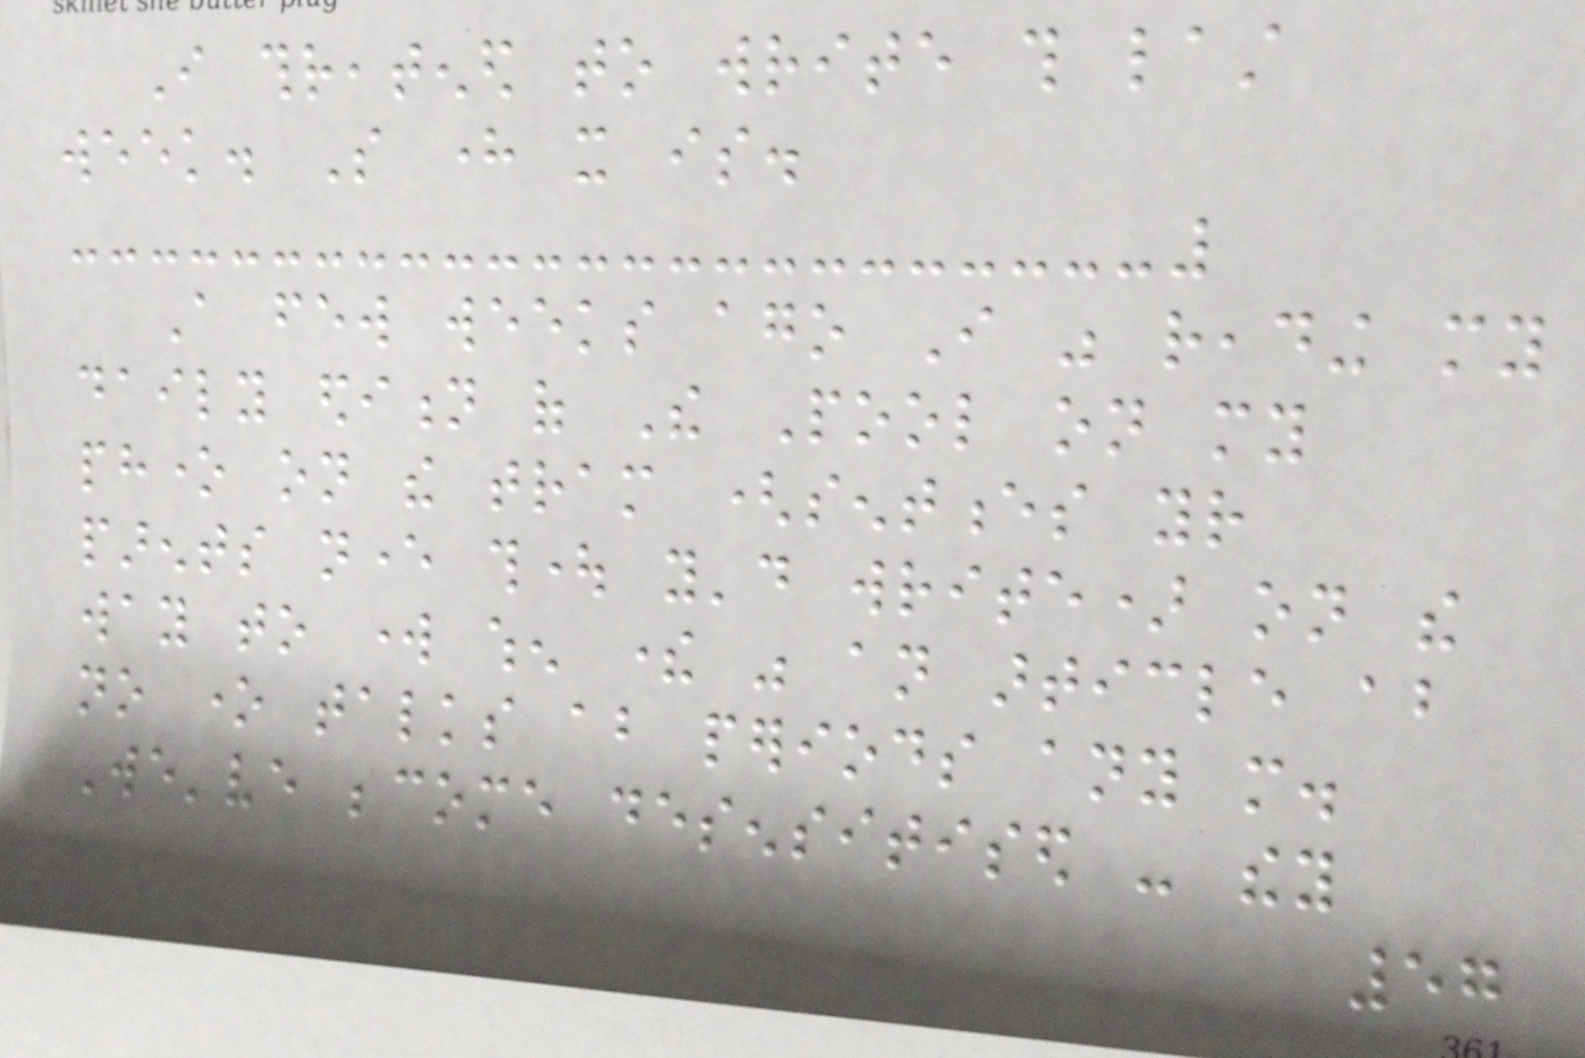I threatened to write this last
week. So here it is.
A few weeks ago I was reading my
daily edition of The Pool on my
phone on the tram (sentences your
parents never thought you'd write) on the
way to work when there was an article about
no one talks about periods any more.
We've become desensitised - they
57
